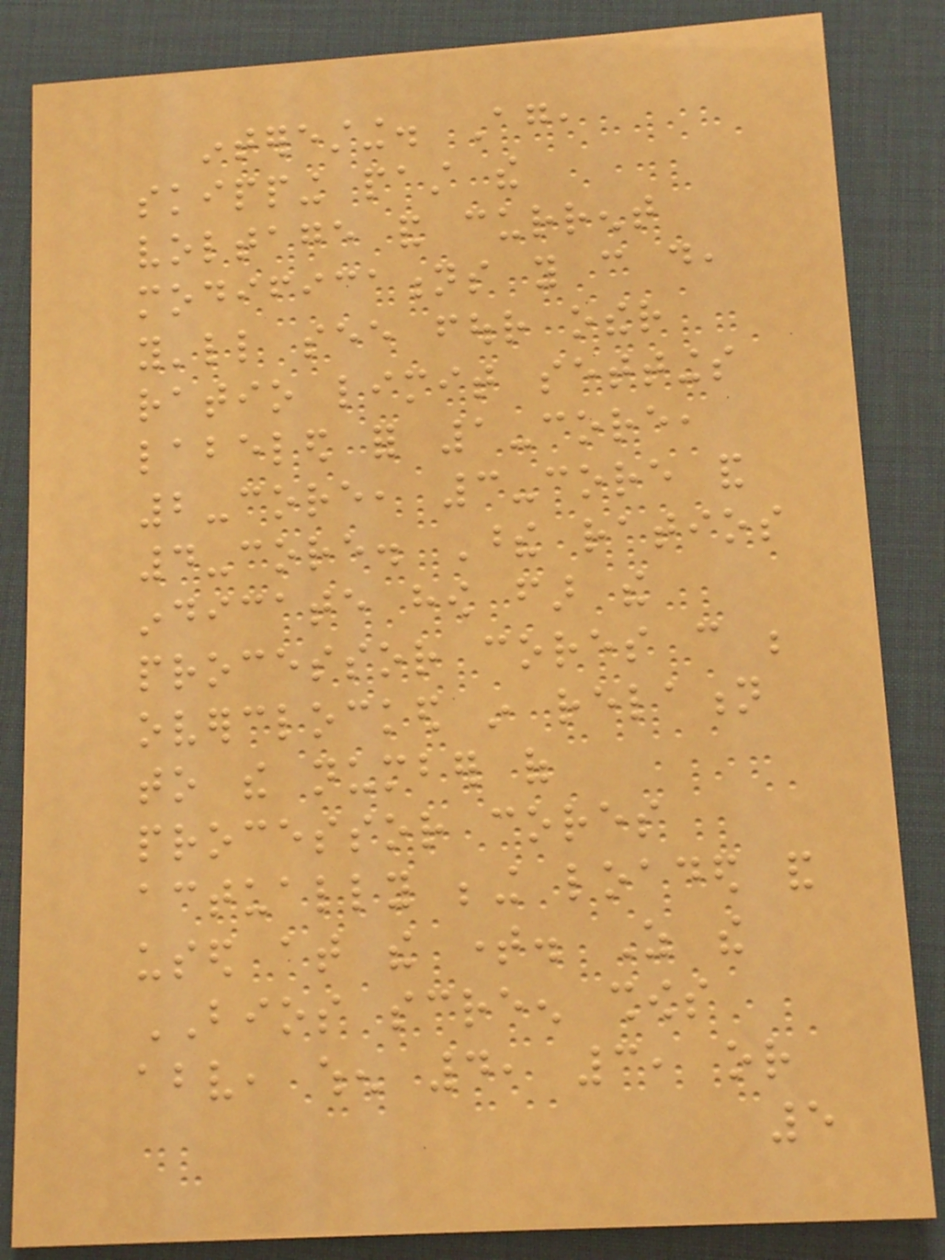interesting. Again,
skipping past the
voltage and current
modifications you can do,
you'll see four other
ratio limit settings
labeled for 1-core,
2-core, 3-core and
4-core. These ratios
indicate how far the
processor cores can be
overclocked in relation
to the number of
processor cores
actually being loaded and
used at the time. As the
BIOS screen shows
above, when 4, 3, or
5
